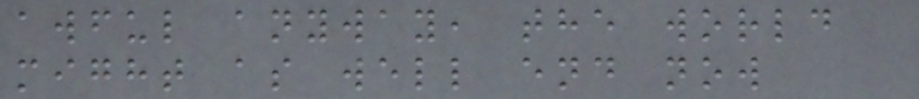awful anyway, the world
might as well end now
